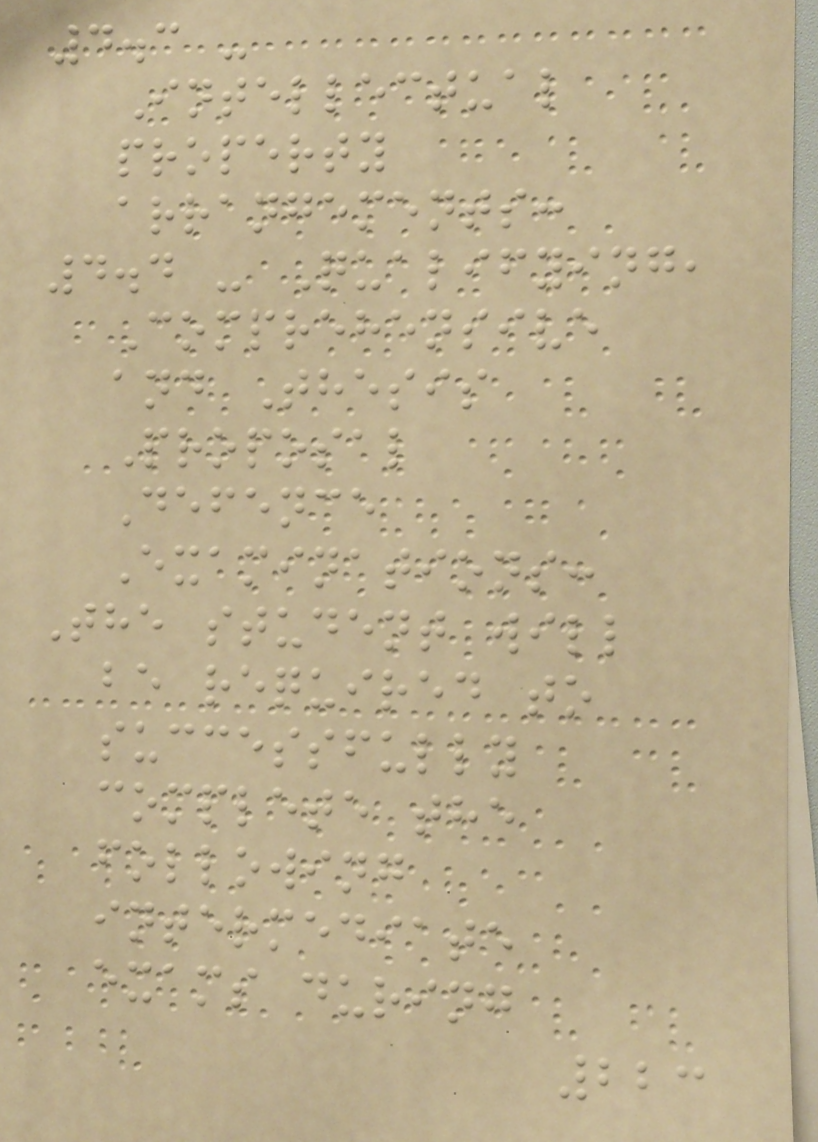4.3 -
Intellectual
property
arrangements:
4.4 - Qualifying,
Comprehensive
and Thesis
Proposal
Defence
Examinations:
The student will
be required to
successfully
complete the
following
intermediate
exams during
223
